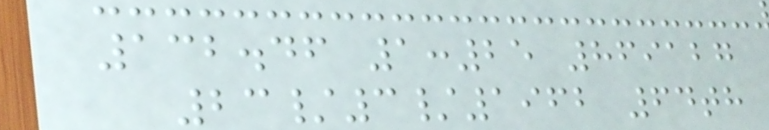132.46 1:25 869127
23/3/1962 64th
